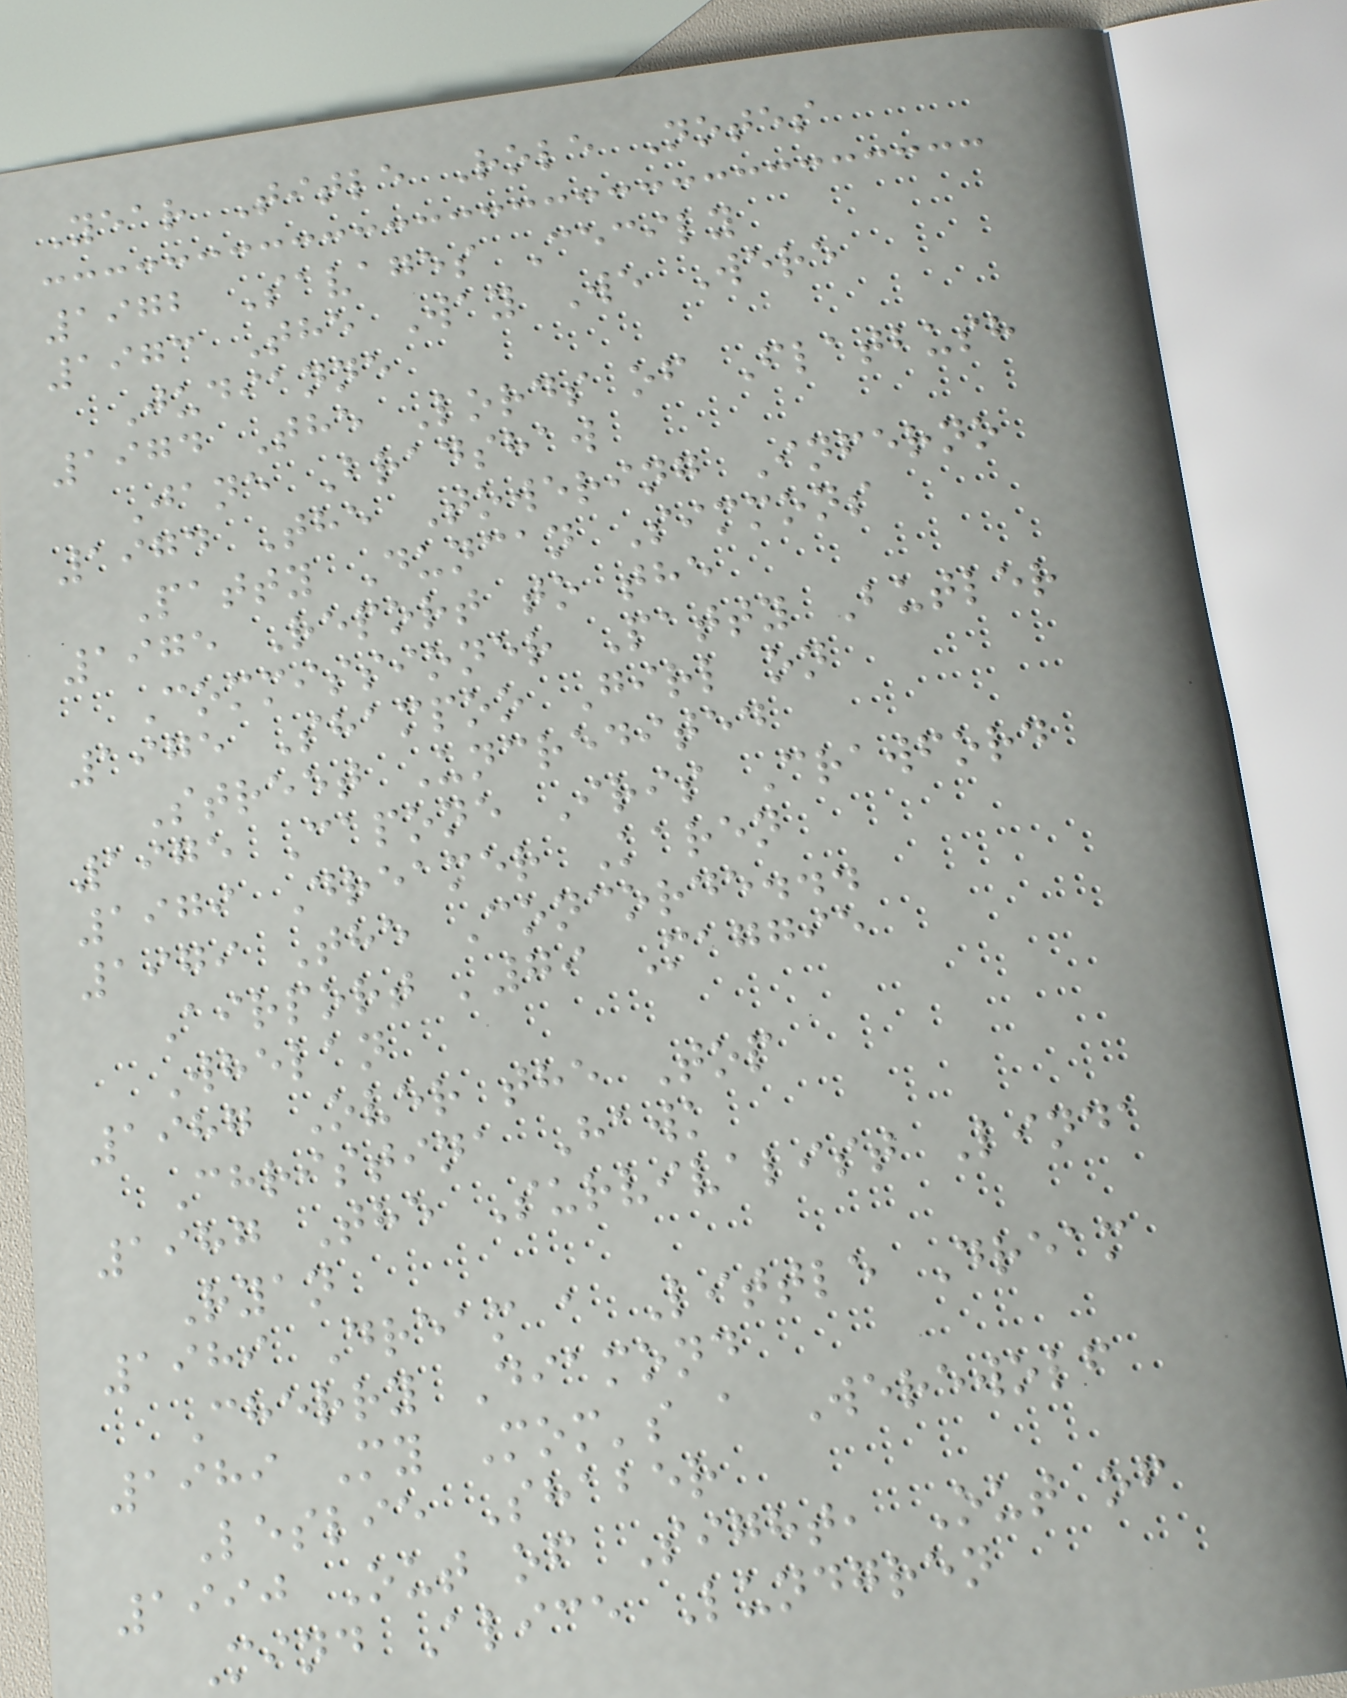Year Title Role Notes
1972 Savages Cecily
1973 The Way We Were
Judianne
1974 The Lords of Flatbush
Jane Bradshaw
1974 The Towering Inferno
Patty Duncan Simmons
1975 Report to the
Commissioner Patty Butler
1975 Shampoo Girl on
Street Uncredited
1975 Capone Iris Crawford
1979 Dreamer Karen
1979 The Concorde...
Airport '79 Maggie
Whelan
1987 Over the Top
Christina Hawk
1987 The Survivalist Linda
Ryan
1989 Dream a Little Dream
Cherry Diamond
1989 My Mom's a Werewolf
Leslie Shaber
1990 Out of Sight, Out of
Mind Alice Lundgren
